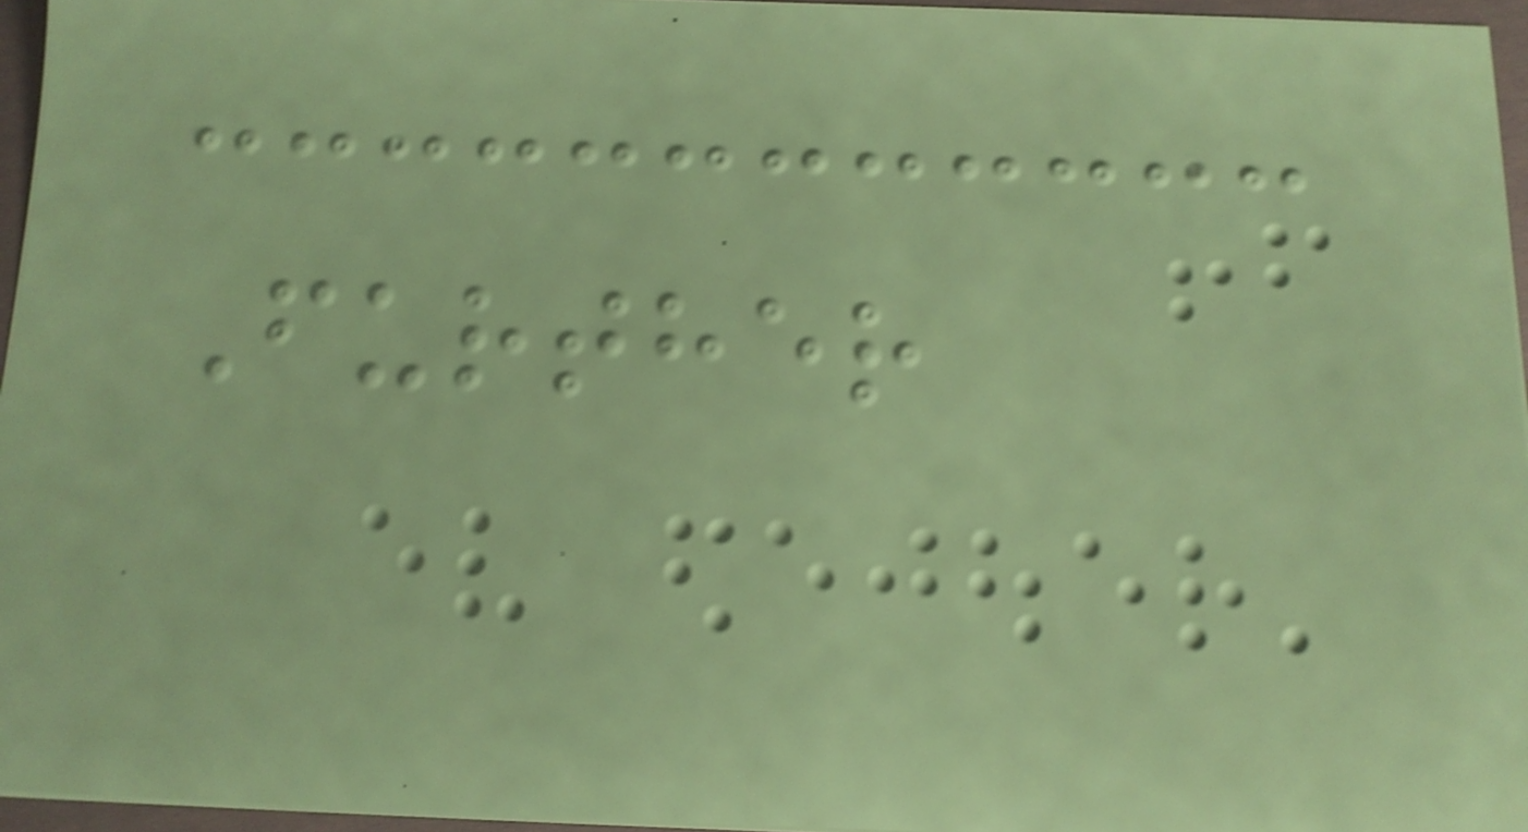Further
